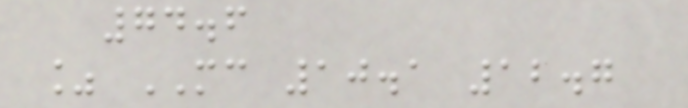74.6
% MC 10.1 12.7
